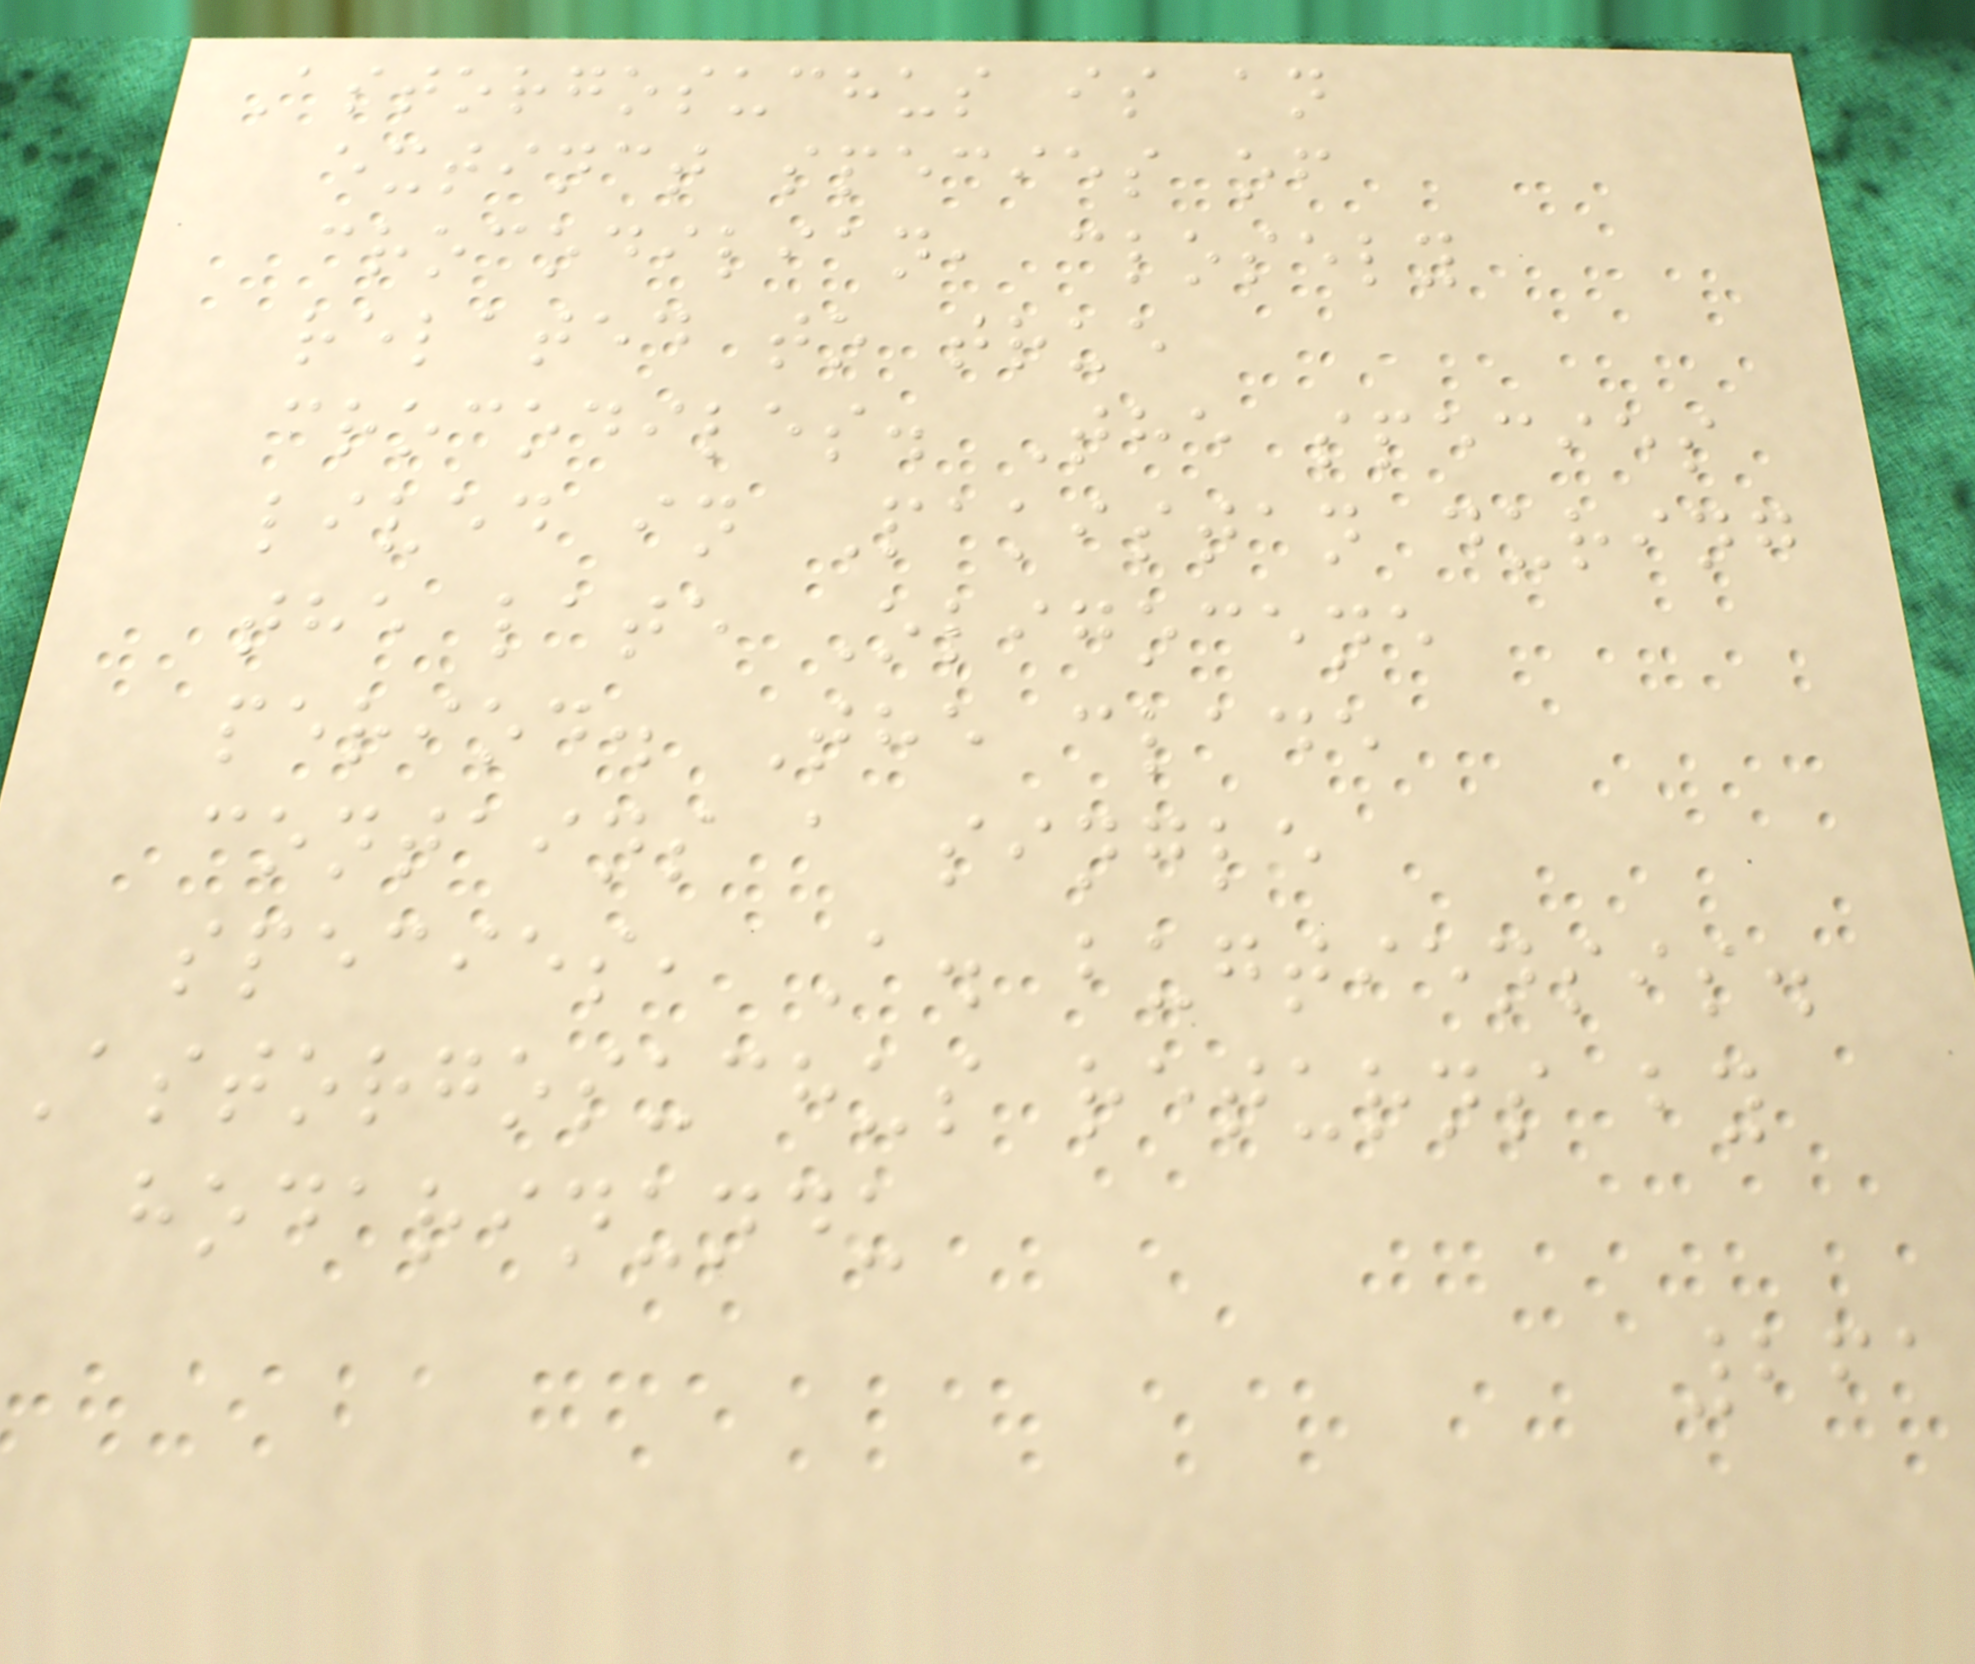Astorgosuchus is an
extinct species of
crocodilian, closely
related to true
crocodiles. The species
lived in Pakistan during
the late Oligocene
period. The clade
contains a single
species, A. bugtiensis.
Astorgosuchus returns by
hodarinundu
261
